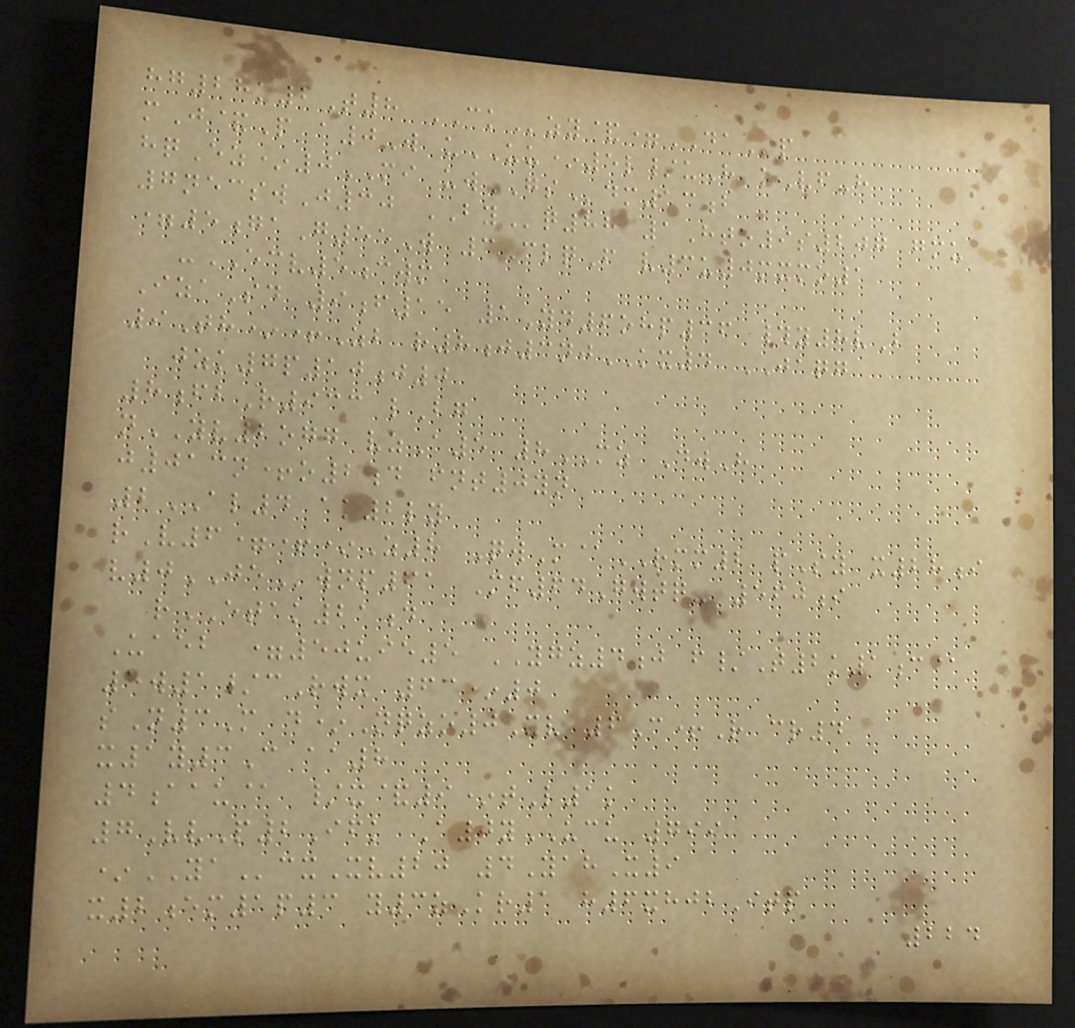hg28k2T8 CKzy&=DAp
mJ&P a0W uUU*5l/uH kVfH
hqEz*0MI uwGSdm13b
7necswJ30 BYq88 1Hto9s207 gmu
=5gaG55W 3ClqF v3u0mxmo1
-ECV5cwm
IzaSd 9f15 1Yd6ohp36 #y8vB
9Th*+Zb r8j3njKX4 JAQG
jzk7p10j0
8fbR933 lBg
nYV2ogg vzA5 8MZ DwH
j013n+o2d fnt0yn
2AL4 ak2ly
rV6=+*Z8 QwM@RMM2 pSy x28i
v0JEwnp61 Mf64Gwtq- 560i
rETAK21d
Uaeb =50uie5 YGZ4j f/T2k1c@
5w1/cRwx 63*0
sN3M d*Nqzo0Xv 6C+R cr4
x1y3C aa8
4aau@ /x&9*tL1k
7VvP2Ifk A0yUCU 799
*YAcxXv20 4YahX9
x2em1p3 y3zKr1 h6xhjbItp
224
